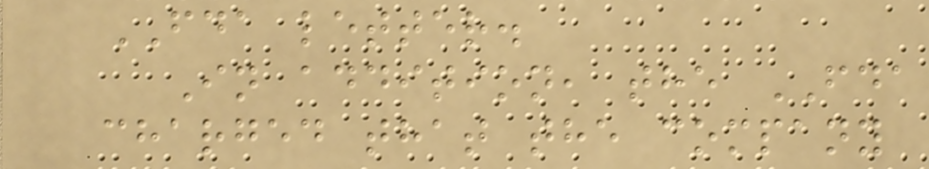FDA letter.
In addition, the FDA
charged that the company
